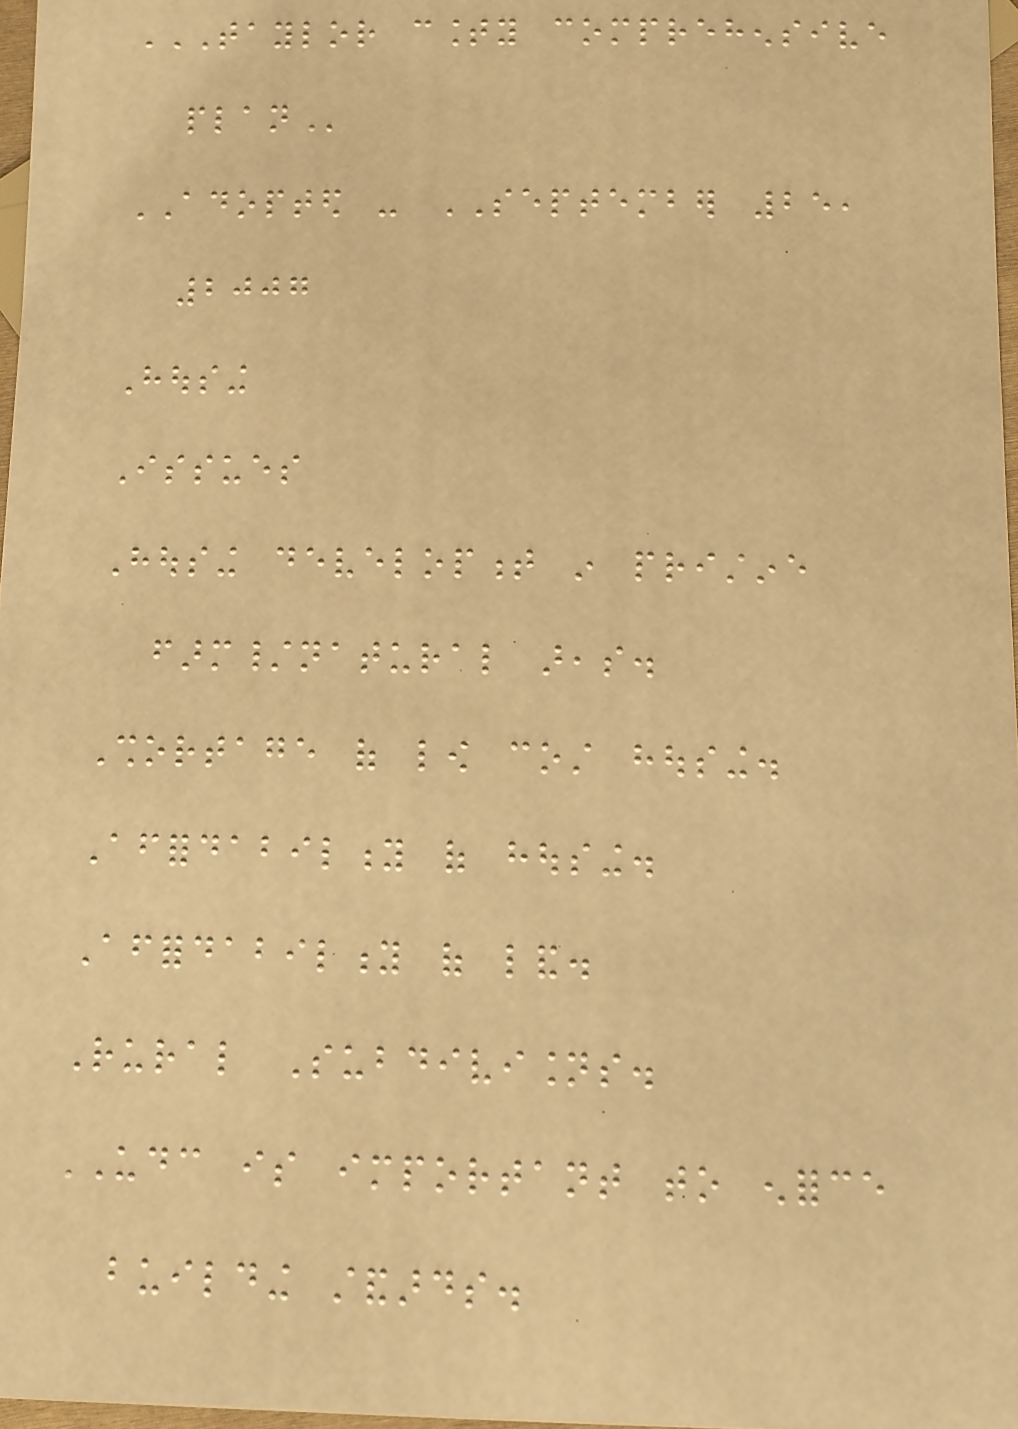TAYLOR COUNTY COMPREHENSIVE
PLAN
ADOPTED - SEPTEMBER 25,
2007
Housing
Issues
Housing development in pristine
farm/natural areas.
Shortage of low cost housing.
Affordability of housing.
Affordability of land.
Rural Subdivisions.
UDC is important to enforce
building standards.
